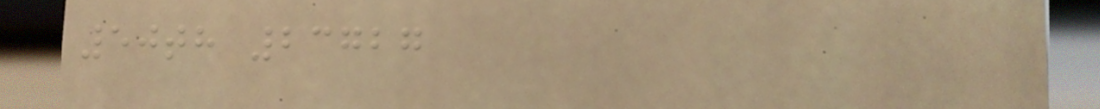50th 23727
